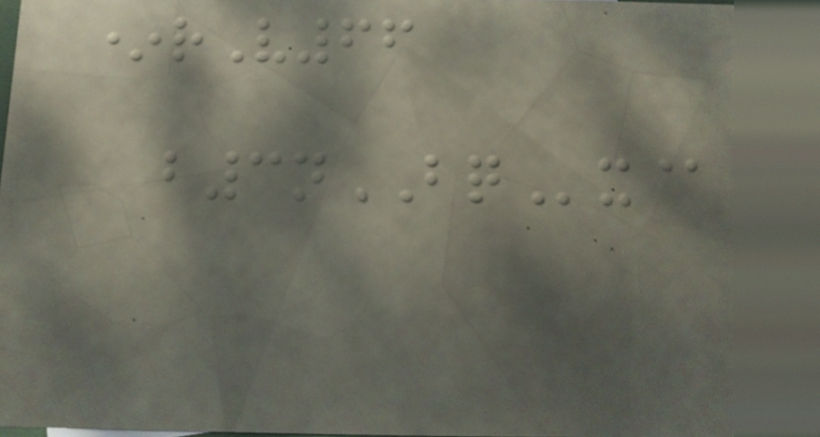*rV66
b3nBQx@
